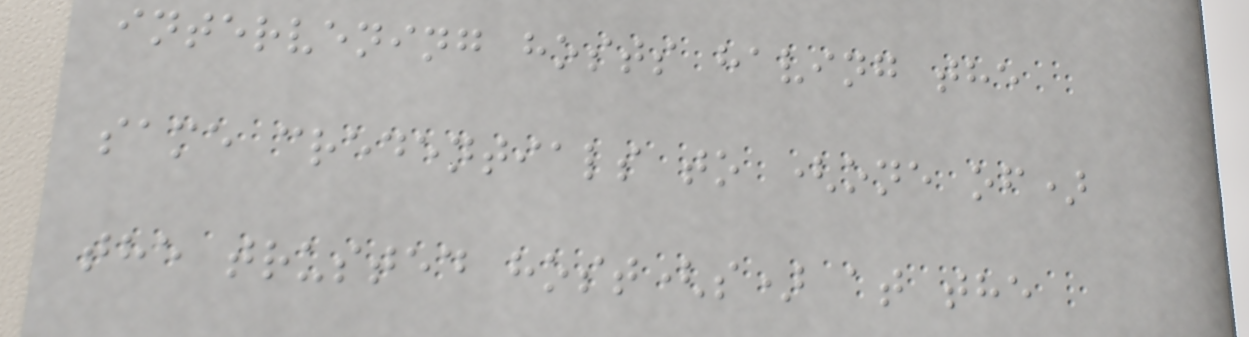intervening hosts having the
same credentials to (one of)
the trusted host(s) at the
